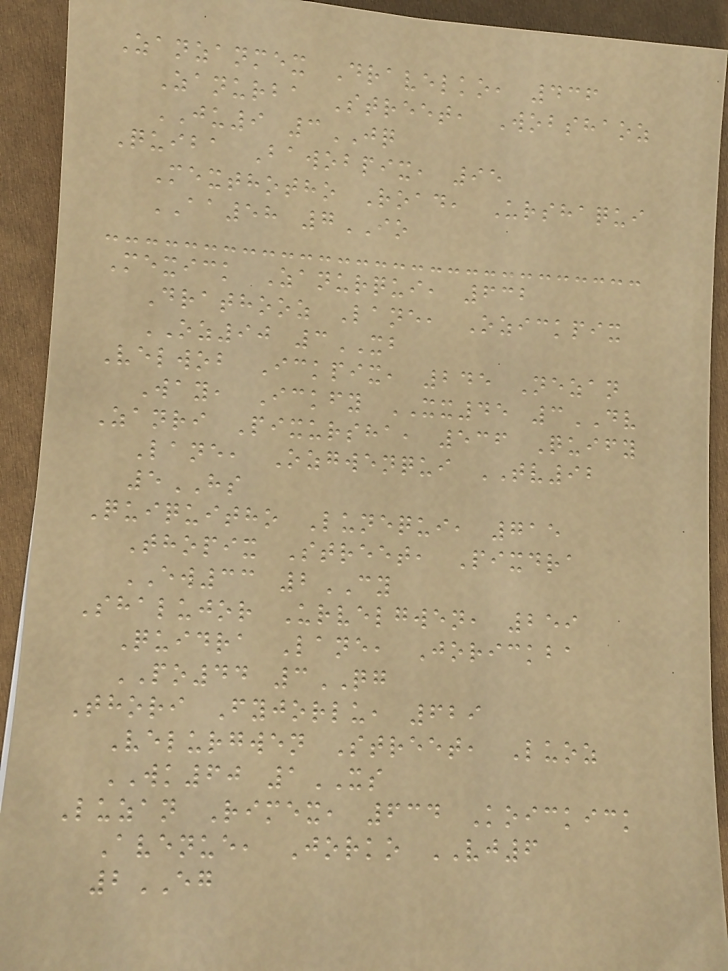Zanzanmex Dravelko, 436
Zanurba Street, Wobshaoz
JU9 3JQ
Quiba Bawobpix, 95
Mexthotho Road, Urshaqui
AA58 7IO
Mexick Zanurqui, 632
Drathooz Lane, Ozickpix
OZ90 3XB
Velwob Ickpix, 245 Nezan
Way, Ickfy XX45 3DV
Zanri Pixursha, 536 Quify
Lane, Ozgwenqui TV92
5HS
Quiquitho Lunequi, 715
Thopix Street, Pixdra
EW33 2CY
Shalujor Urvelgwen, 259
Quidra Lane, Jorickba
PO44 3QG
Thori Fyjorlu, 629
Velurgwen Street, Luoz
WK60 1XS
Luzan Rimex, 634 Koickick
Avenue, Jorko VJ6
2EG
